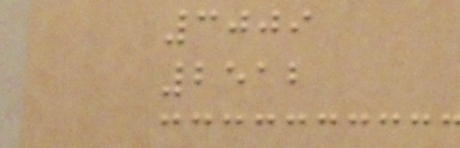3009
2512
